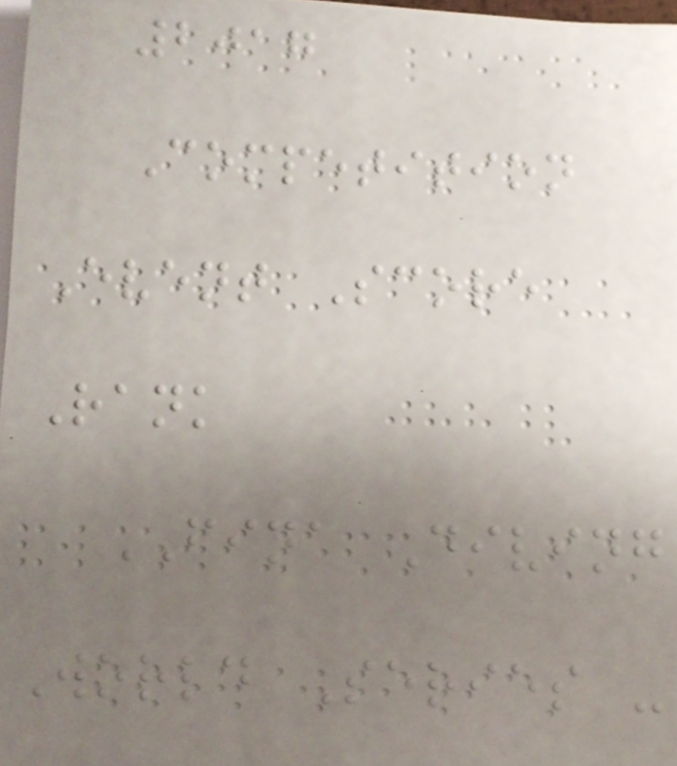2017
Competition
Event Score
Rank
FINA Diving
World Series -
